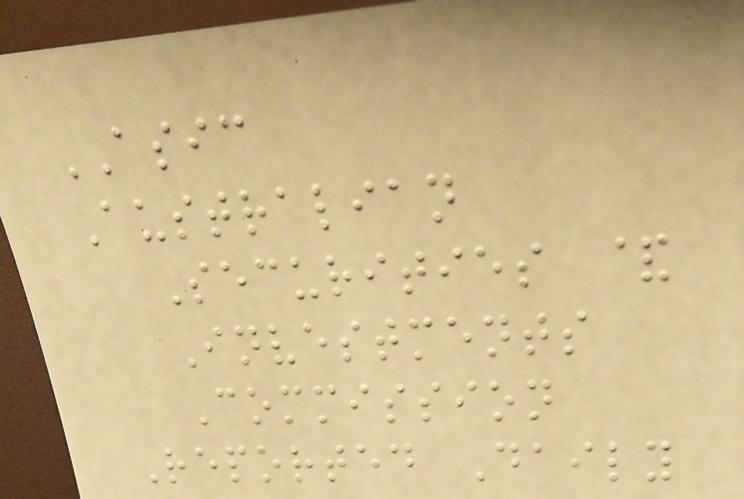ASIC
Australian
Securities &
Investments
Commission
Reported Daily
